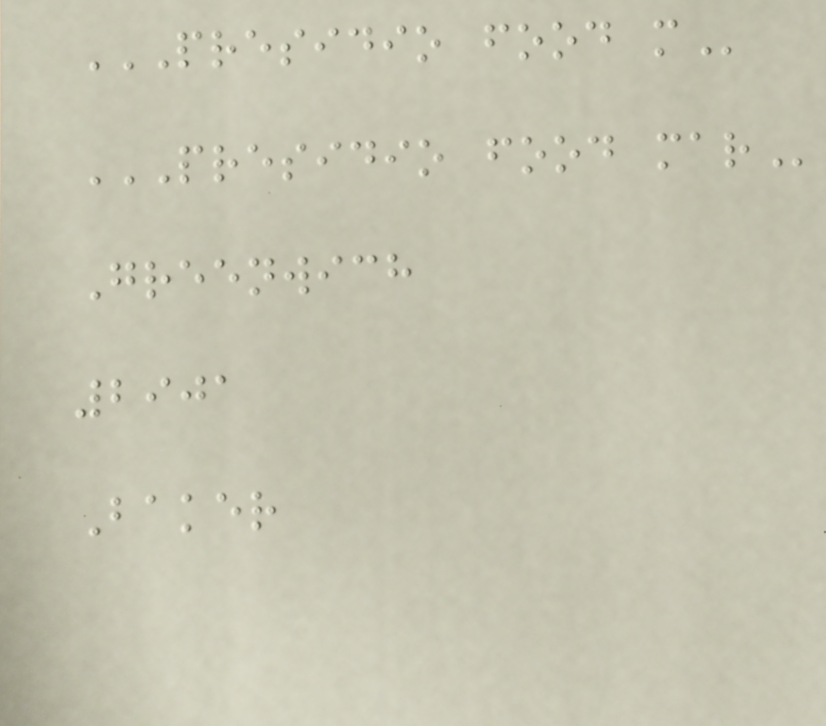PRESIDIO FOOD M
PRESIDIO FOOD MAR
Greenwich
2901
Baker
